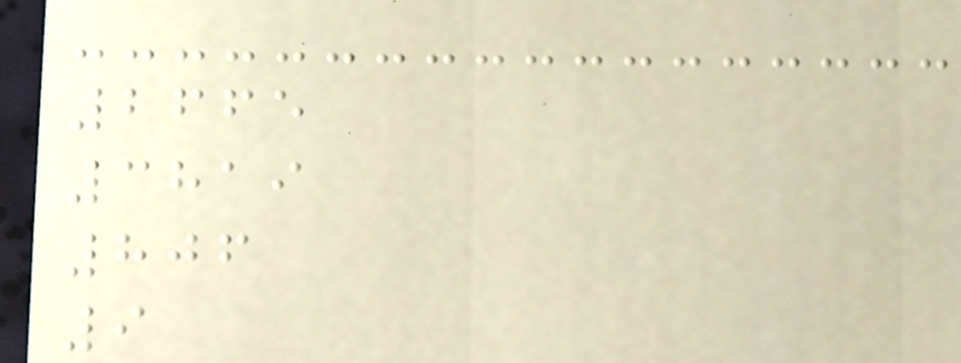2665
3819
806
9
